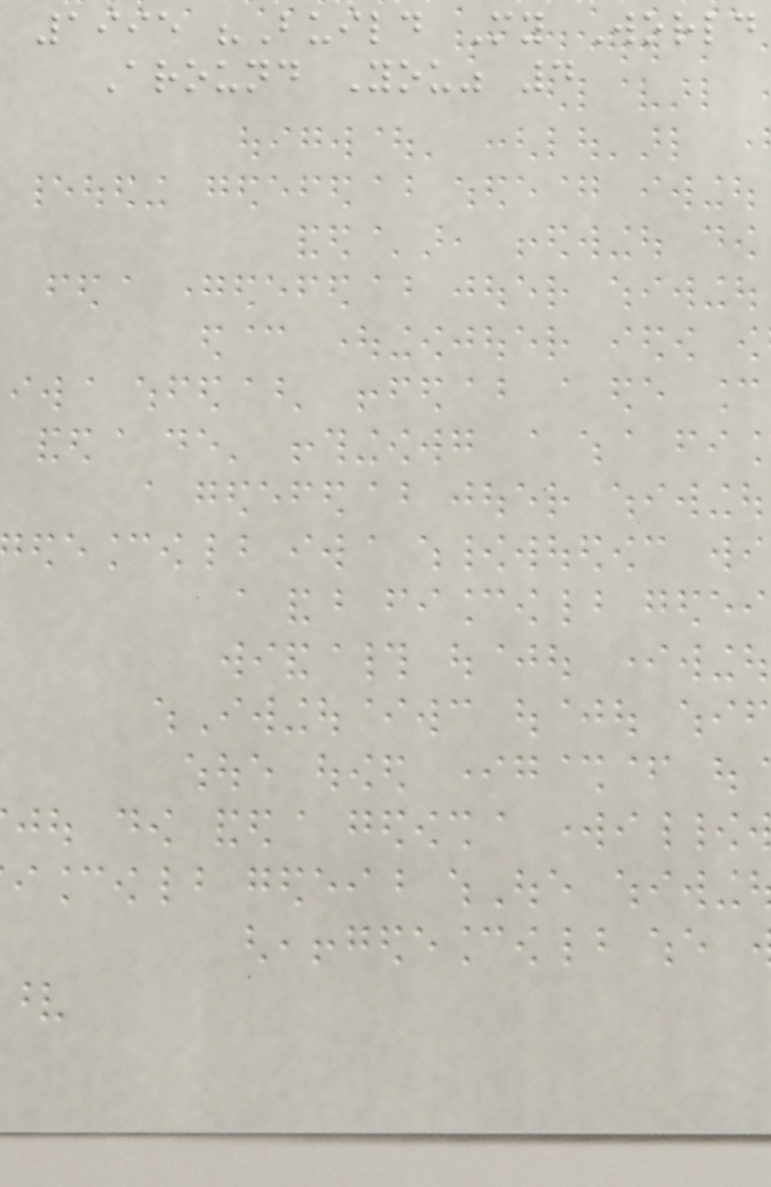1995 "Build My World
Around You" 4
